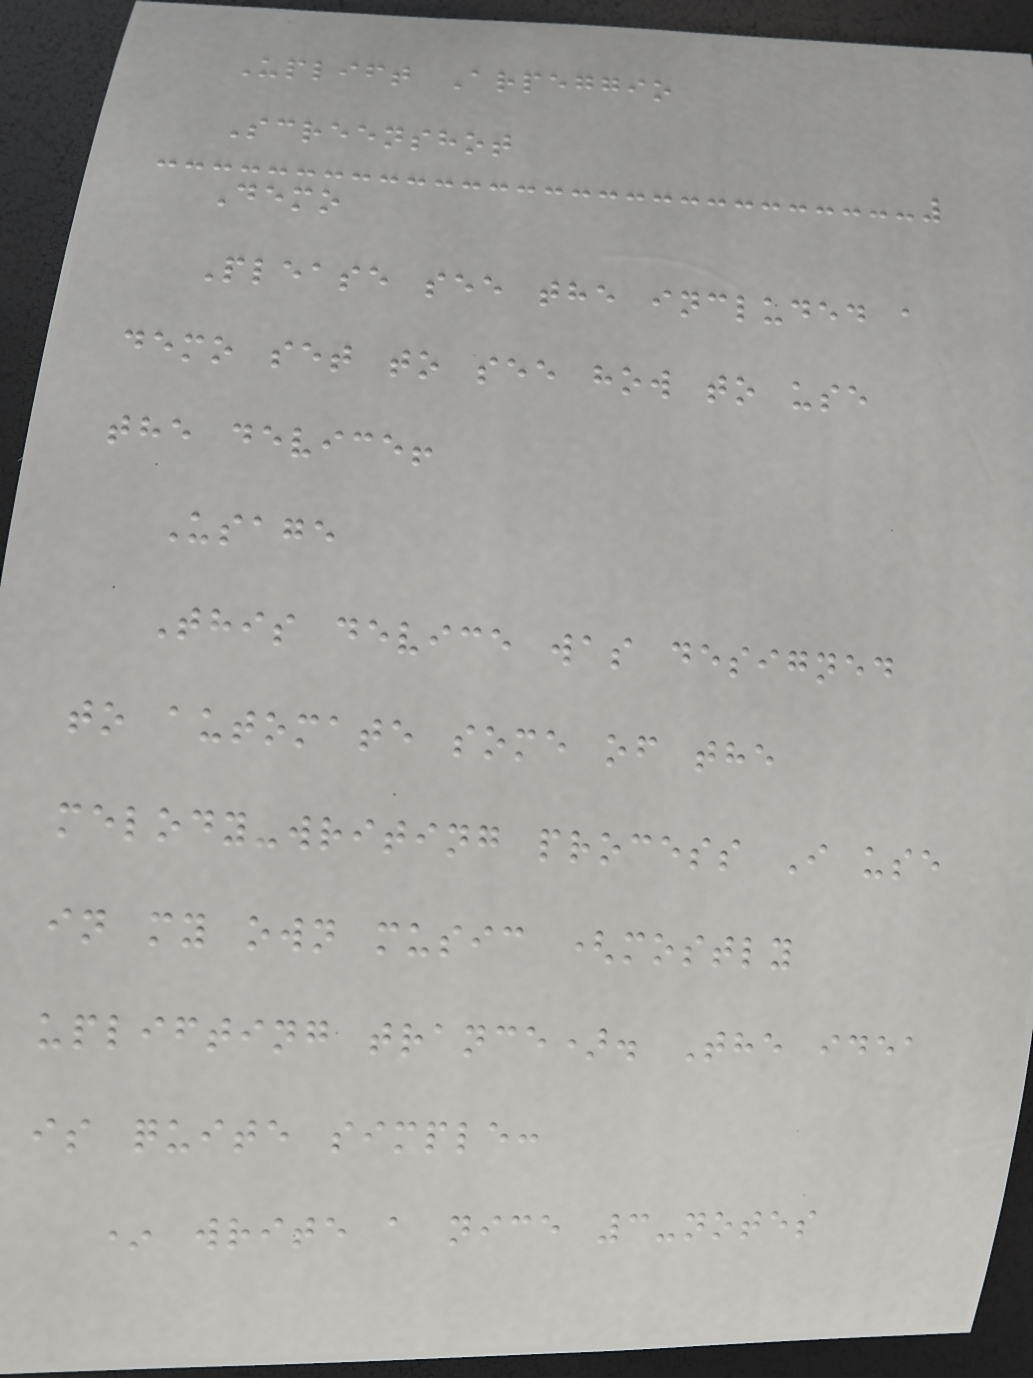Uplift Arpeggio
Screenshot
Demo
Please see the included a
demo set to see how to use
the device!
Usage
This device was designed
to automate some of the
melody-writing process I use
in my own music (mostly
uplifting trance). The idea
is quite simple:
* write a nice 3-notes
